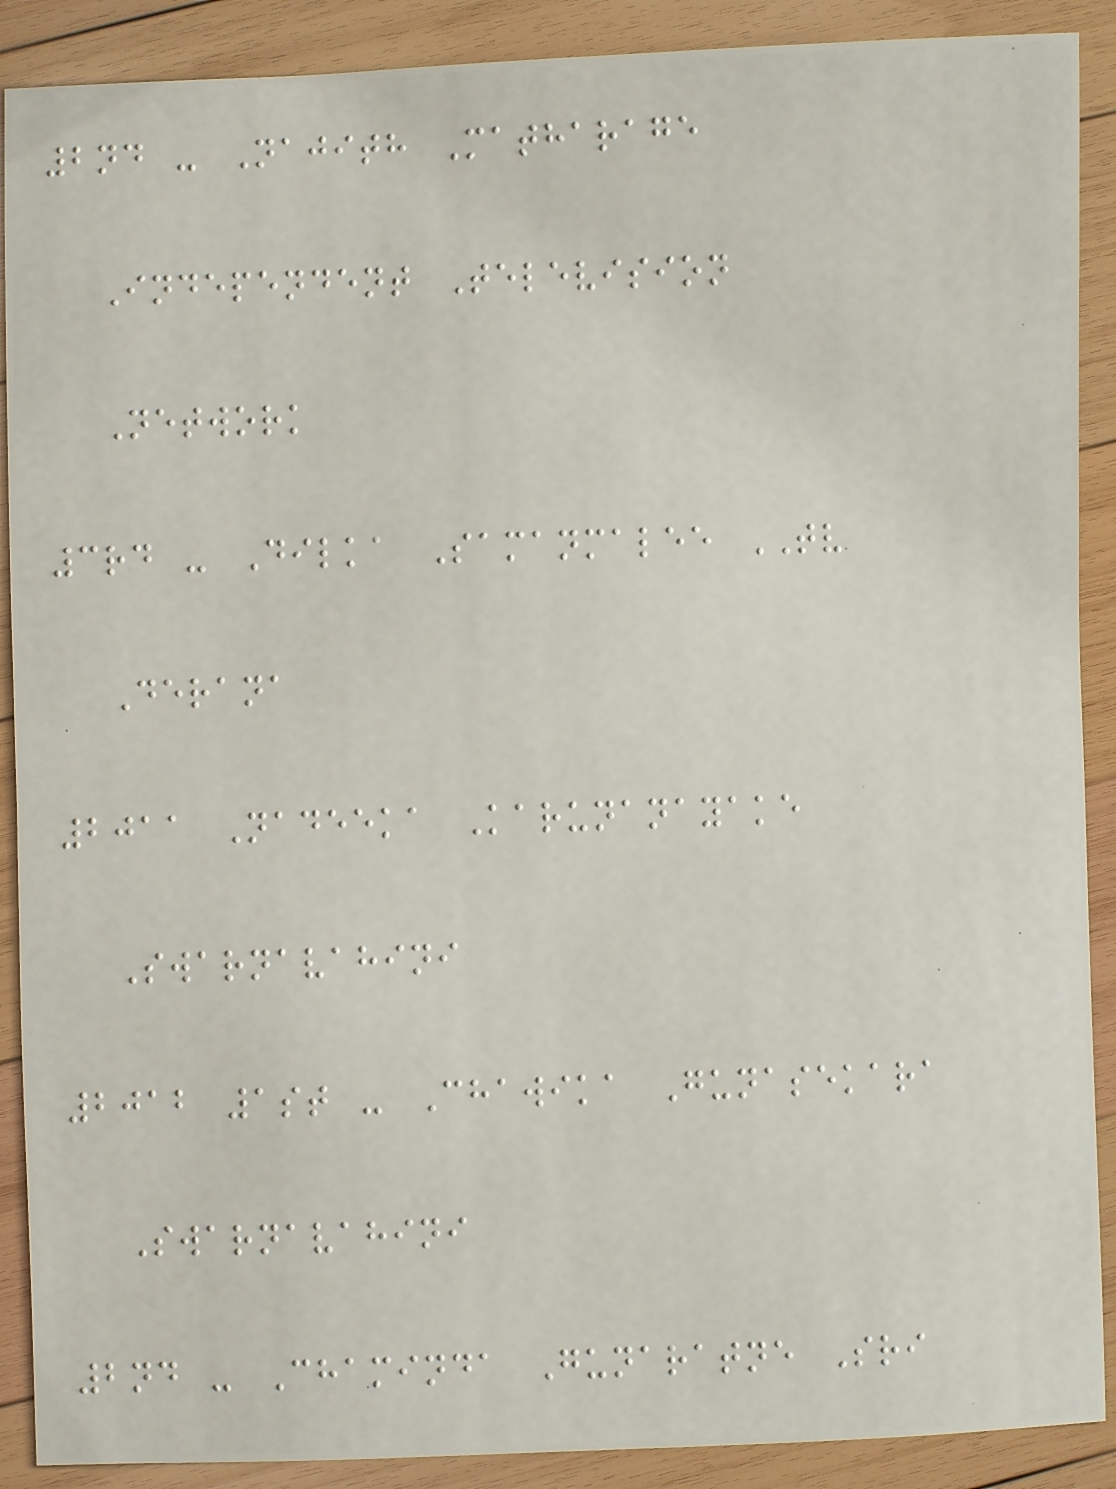2nd - Najith Matharage
Independent Television
Network
3rd - Dilka Samanmalee TV
Derana
2011 Nadeeka Karunanayake
Swarnavahini
2012 1st - Chawika Gunasekara
Swarnavahini
2nd - Chaminda Gunaratne Sri
